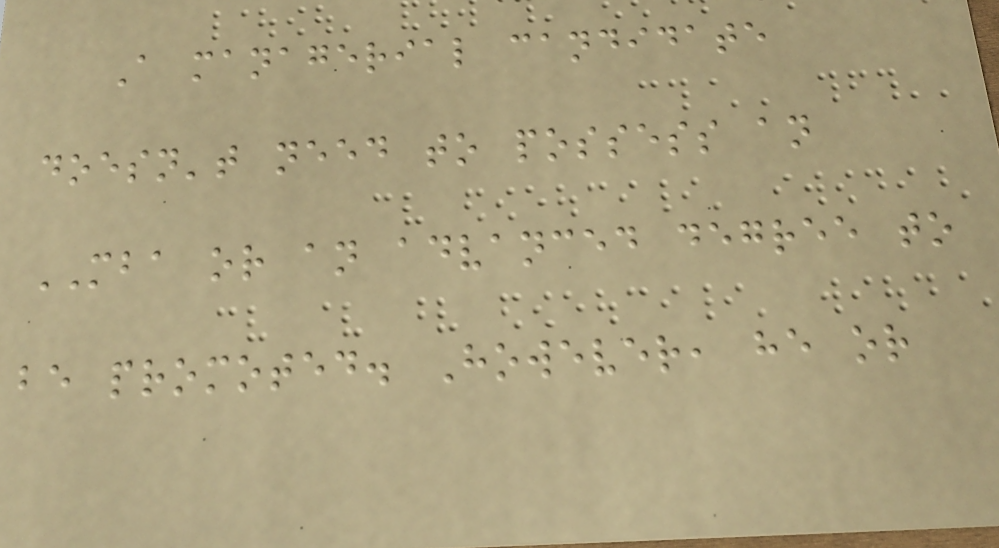A managerial candidate
doesn't need to possess an
MBA or an advanced degree to
be promoted. However, he or
